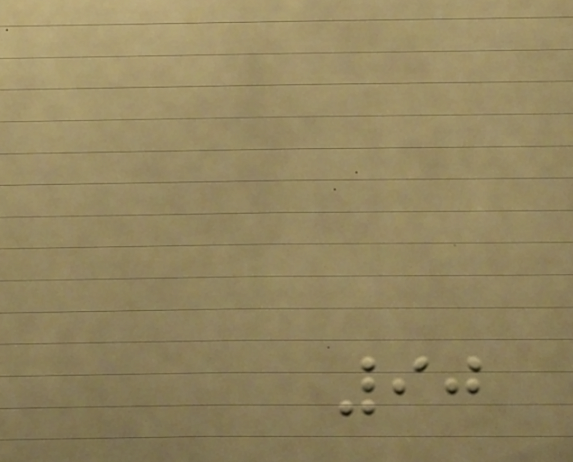90
